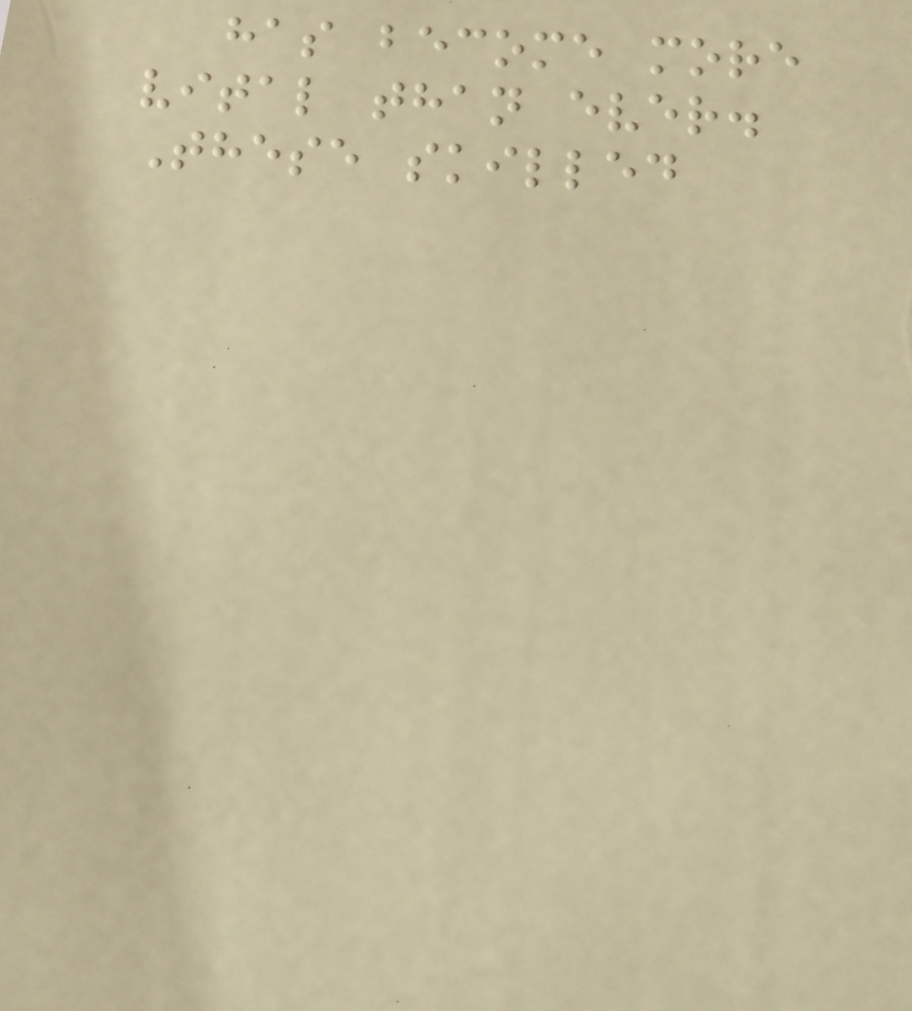has become more
vital than ever.
These skilled
